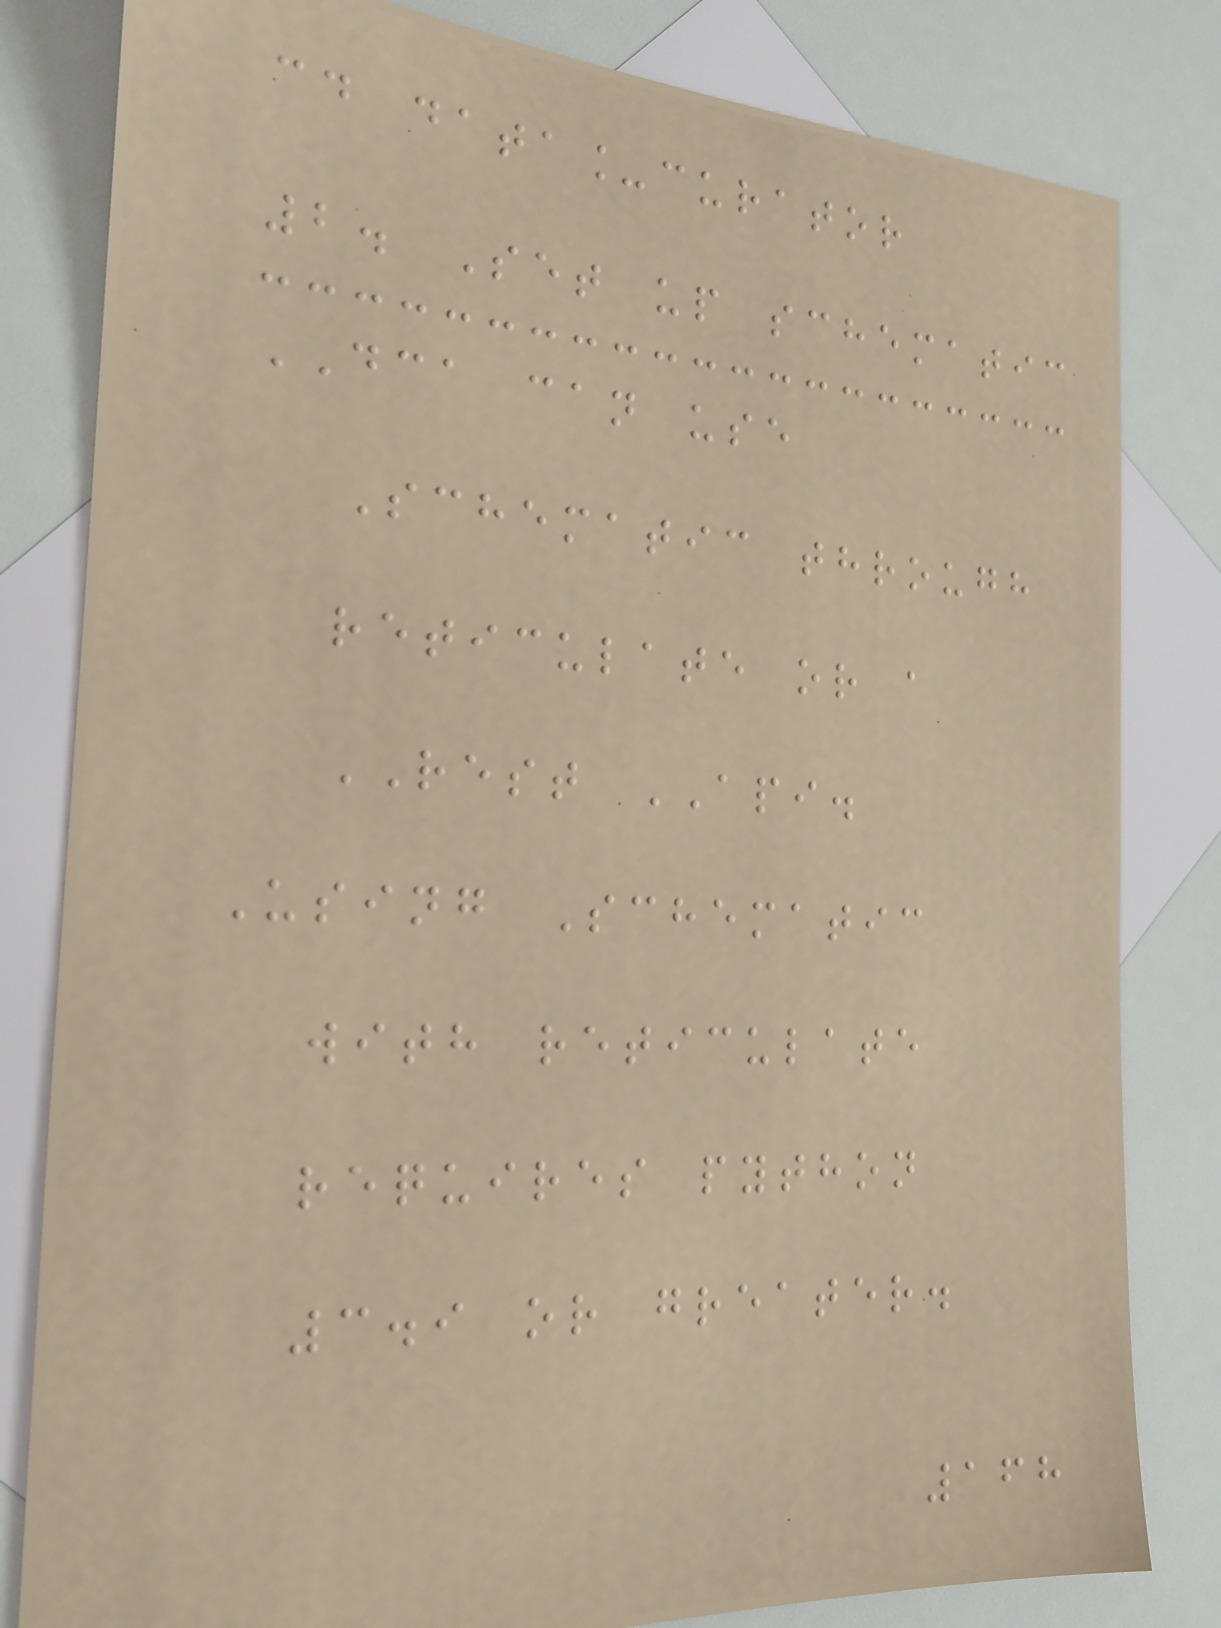cd data_curator
2. Set up schematic
DCA can use
Schematic through
reticulate or a
REST API.
Using Schematic
with reticulate
requires python
3.9 or greater.
168
